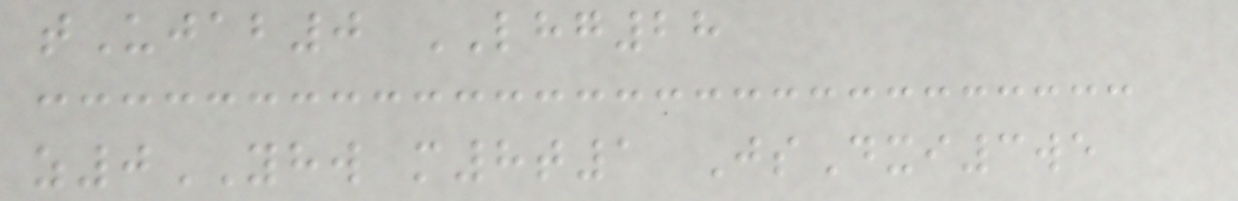tUjab0 LHG28
z0YHW m8t1 JsDxi3we
